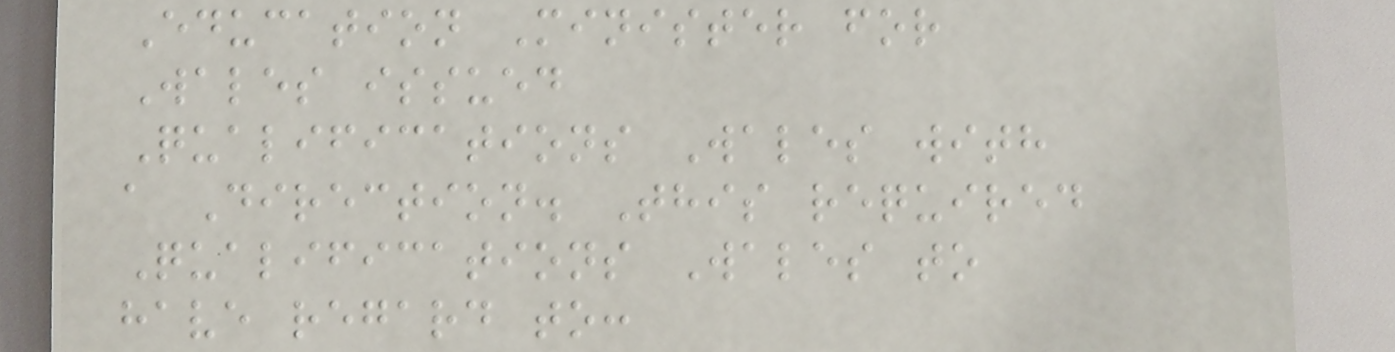Education Minister for
Wales issued
Qualifications Wales with
a Direction. This required
Qualifications Wales to
have regard to:
